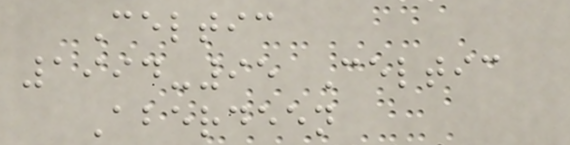Celtic
1994-95 Celtic
Aberdeen
